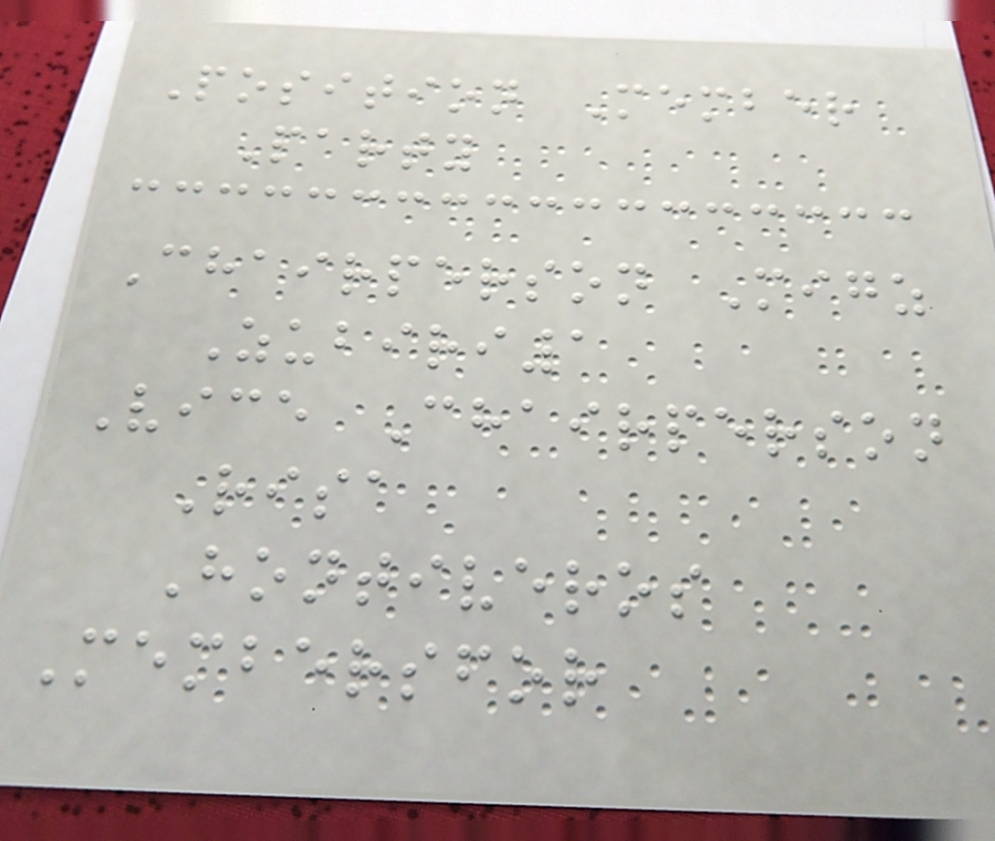Position Member
Party
Chairperson Migz
Zubiri1
Vice Chairperson
Risa
Hontiveros
Membersfor
